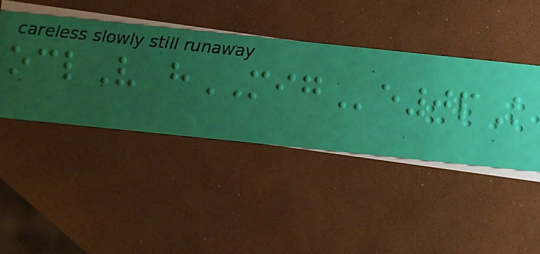oclV hMIGe0pK
